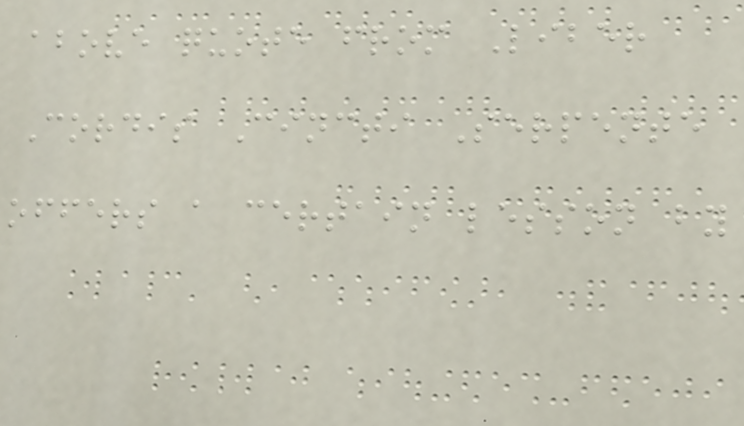above quote from Liber
Cordis Cincti Serpente
offers a certain lesson by
